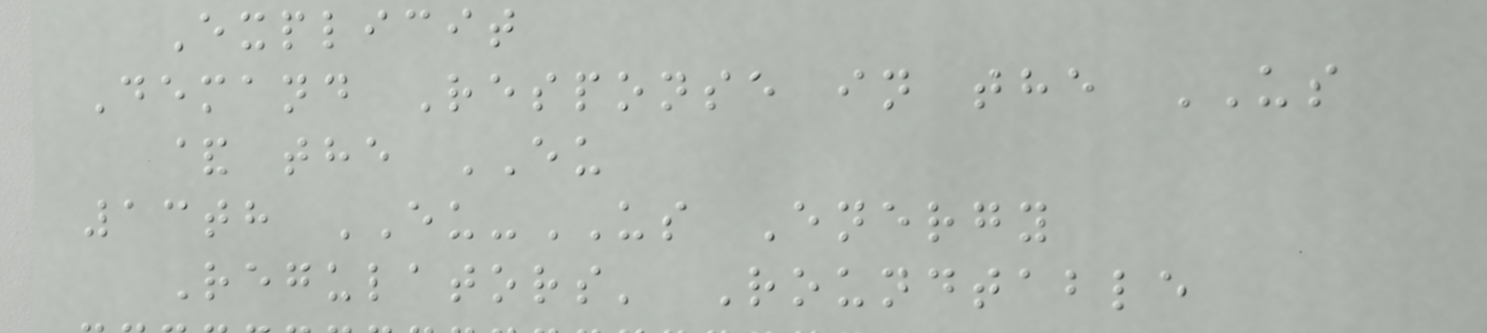Explicit
Demand Response in the US
& the EU
13th EU-US Energy
Regulators' Roundtable
